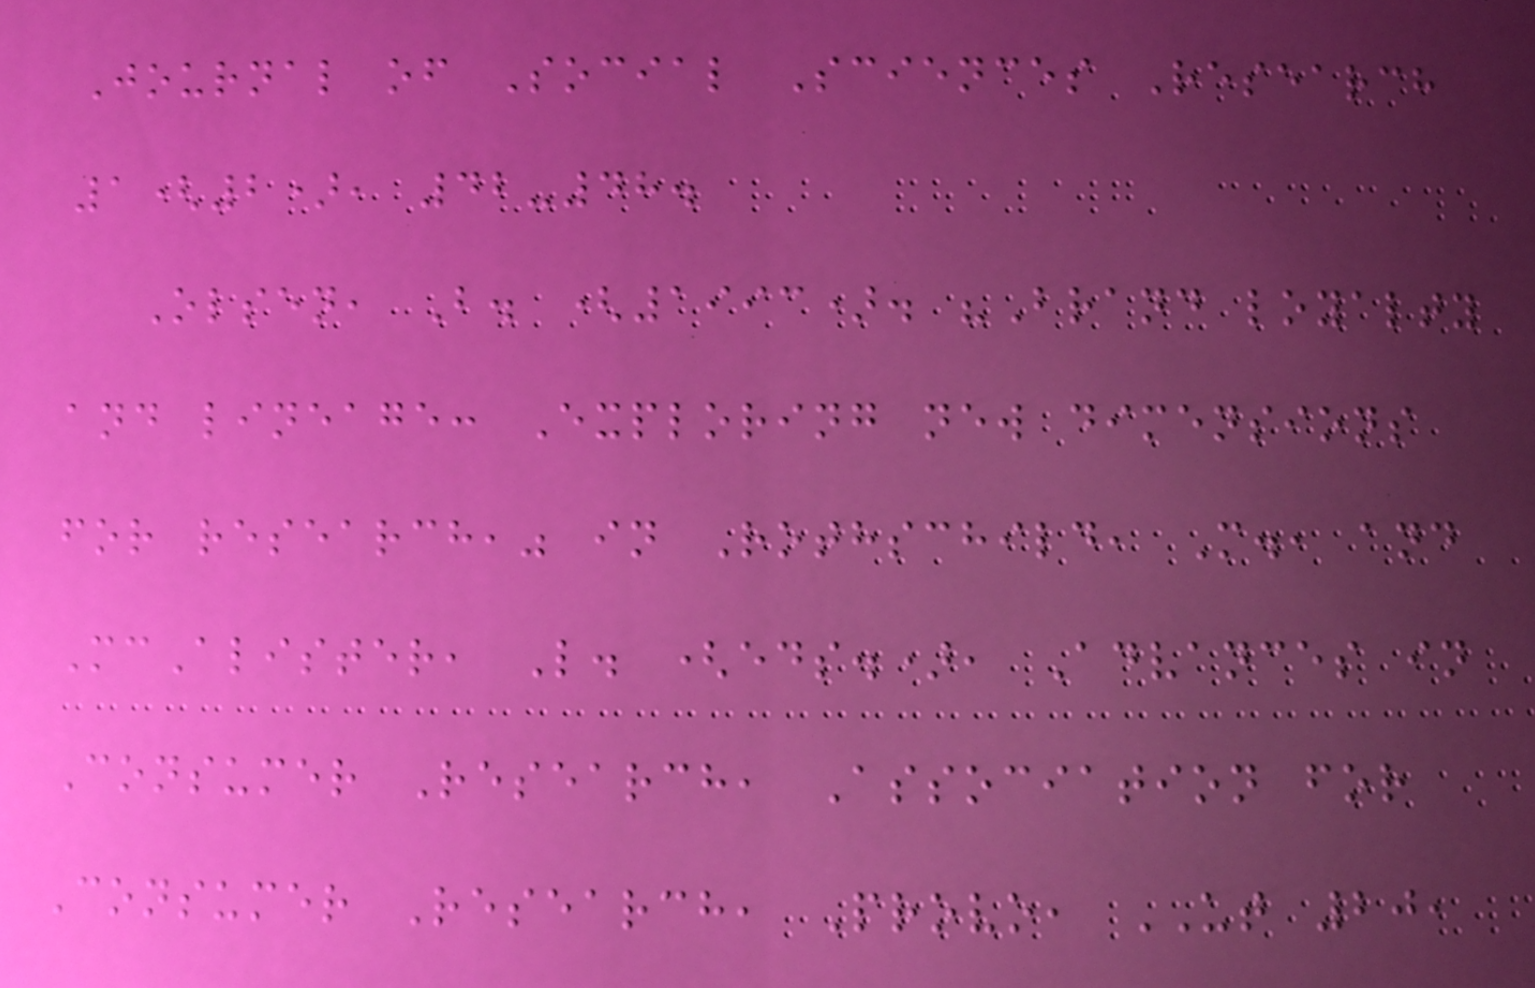Journal of Social Sciences Research
1(2), 42-48.
Olsen, B. (1993). "Brand loyalty
and lineage: Exploring new dimensions
for research," in Rothschild, M., and
McAlister, L. (eds.), Advances in
Consumer Research, Association for
Consumer Research, Provo, UT 20,
